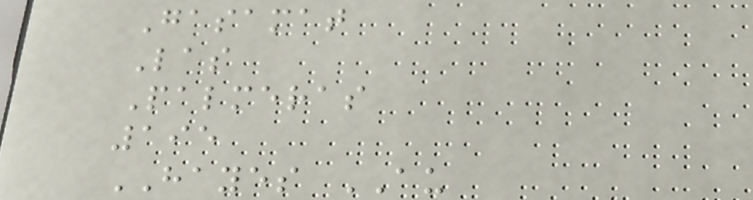Gasamat
Las
Palmeras
195
HAYES AU
